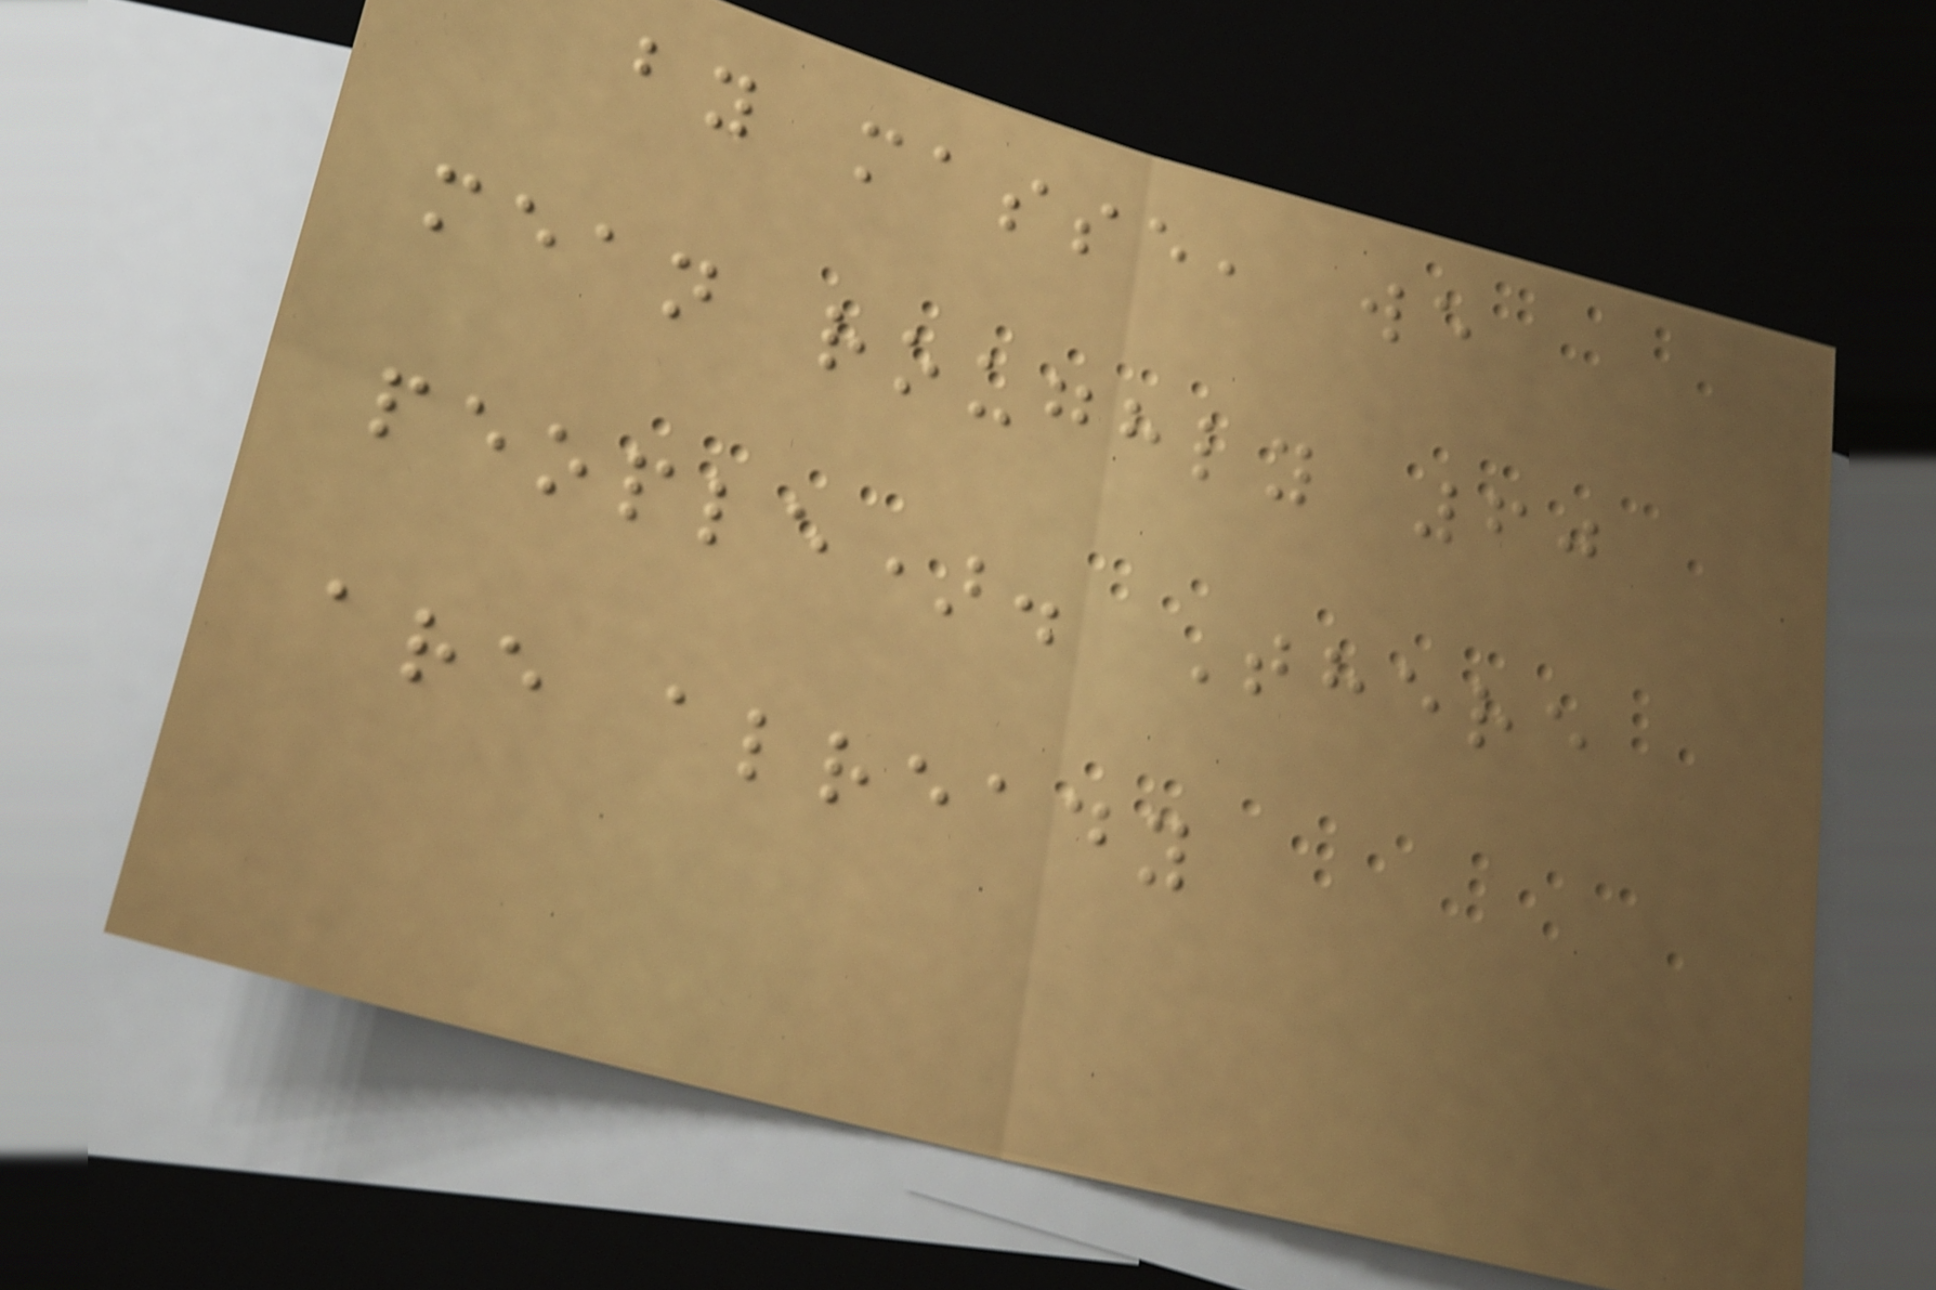by masse, we
mean roughly 60
people). There
are already
